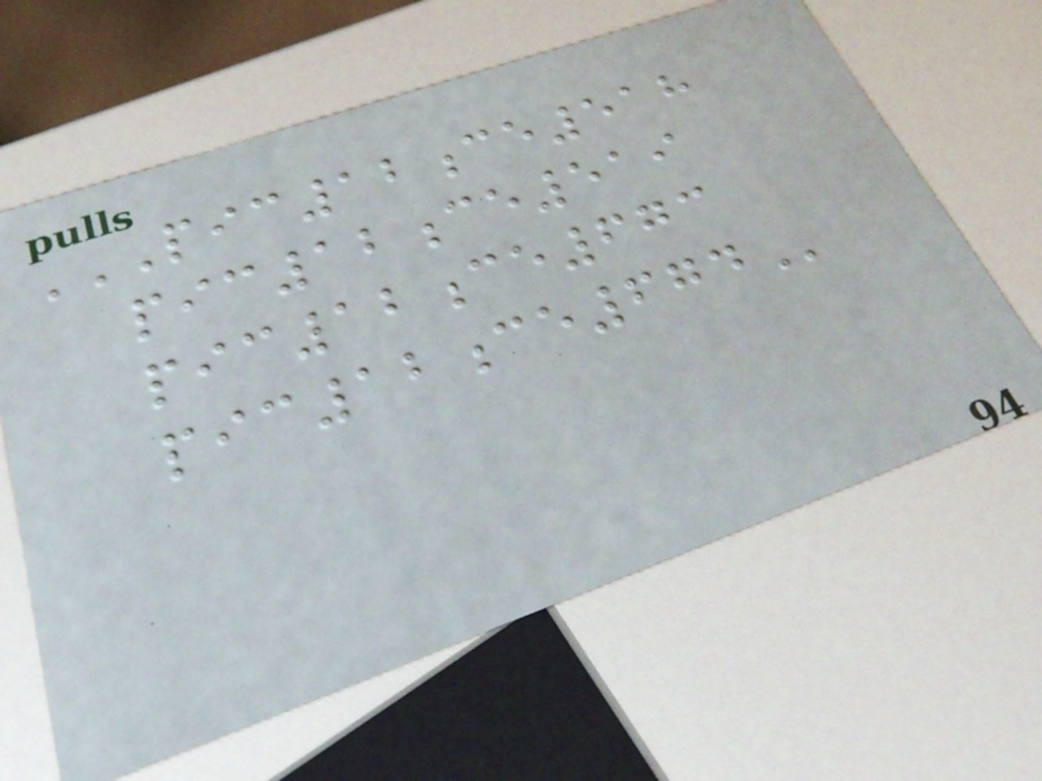PIC12CE518
PIC12CE519
PIC12CE673
PIC12CE674
